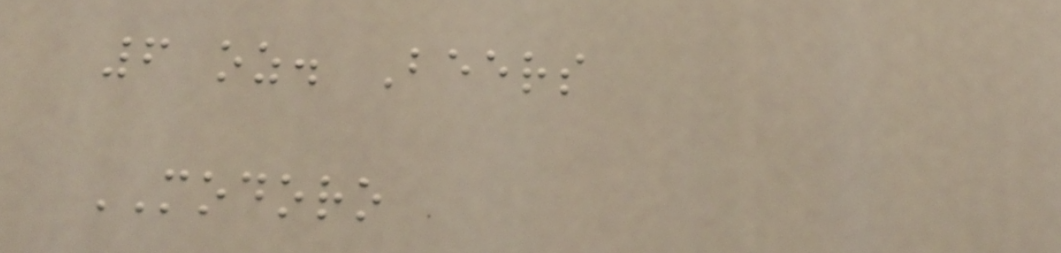6 oz. Beers
MODORO
